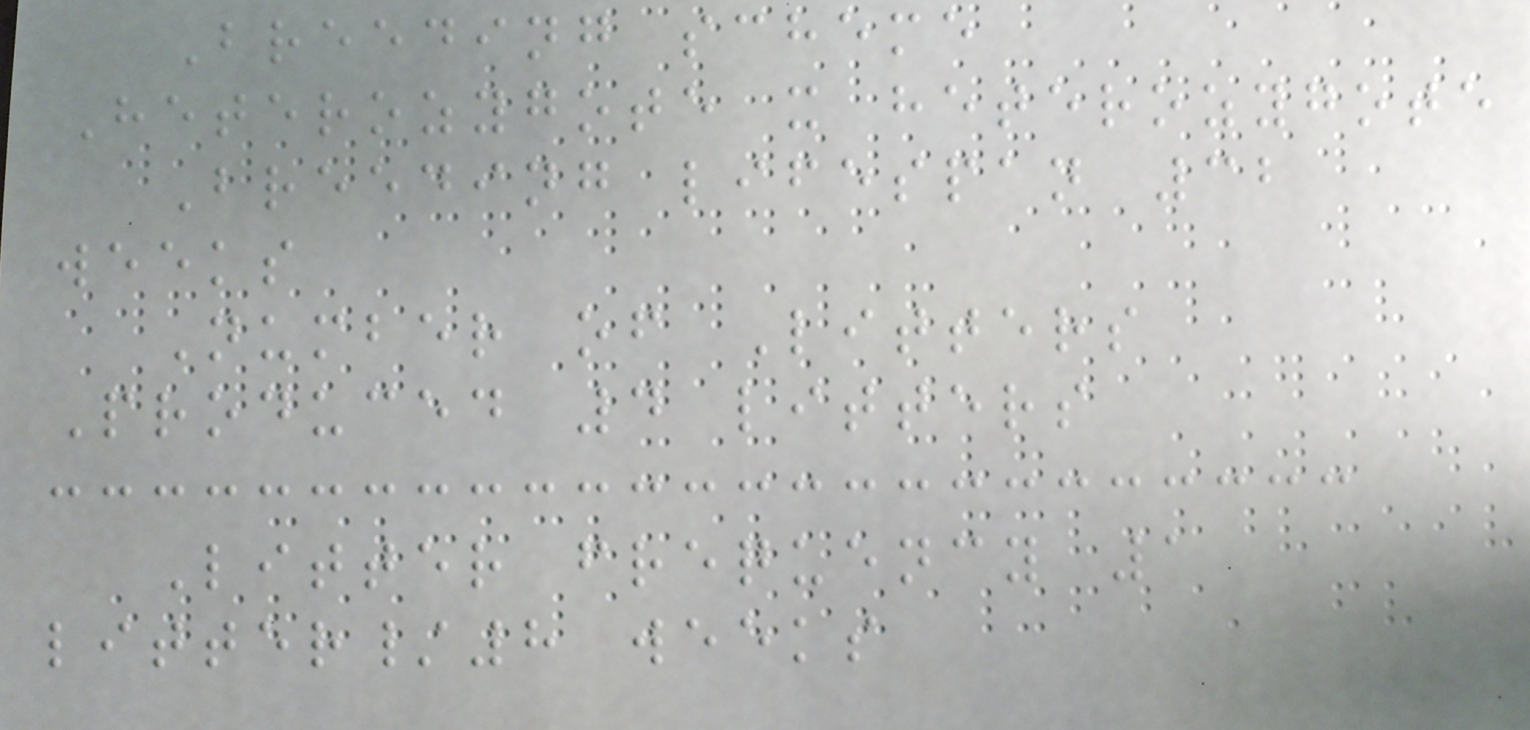Breeding scheme
Heterozygote x heterozygote
Breeding lifespan 32
weeks
Number of Litters
Produced 4 litters
Litter frequency 1
litter/8 weeks
